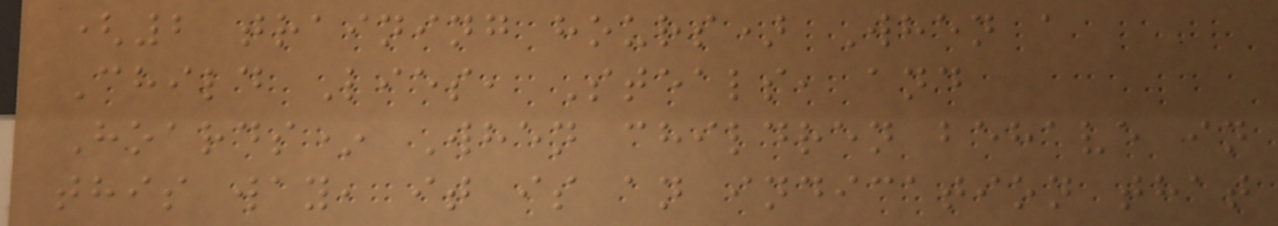(2 training hours) When a
Child Lies, Steals, and
Hoards* When children behave in
this way, it is an indication that
